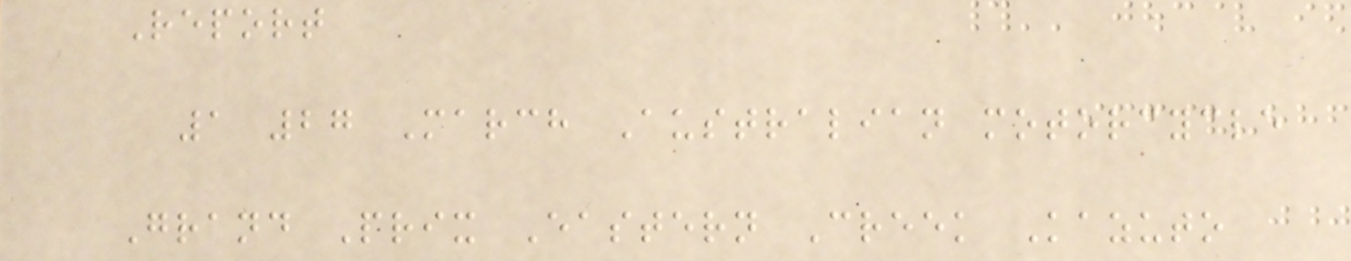Report
1 27 March Australian motorcycle
Grand Prix Eastern Creek Kazuto
